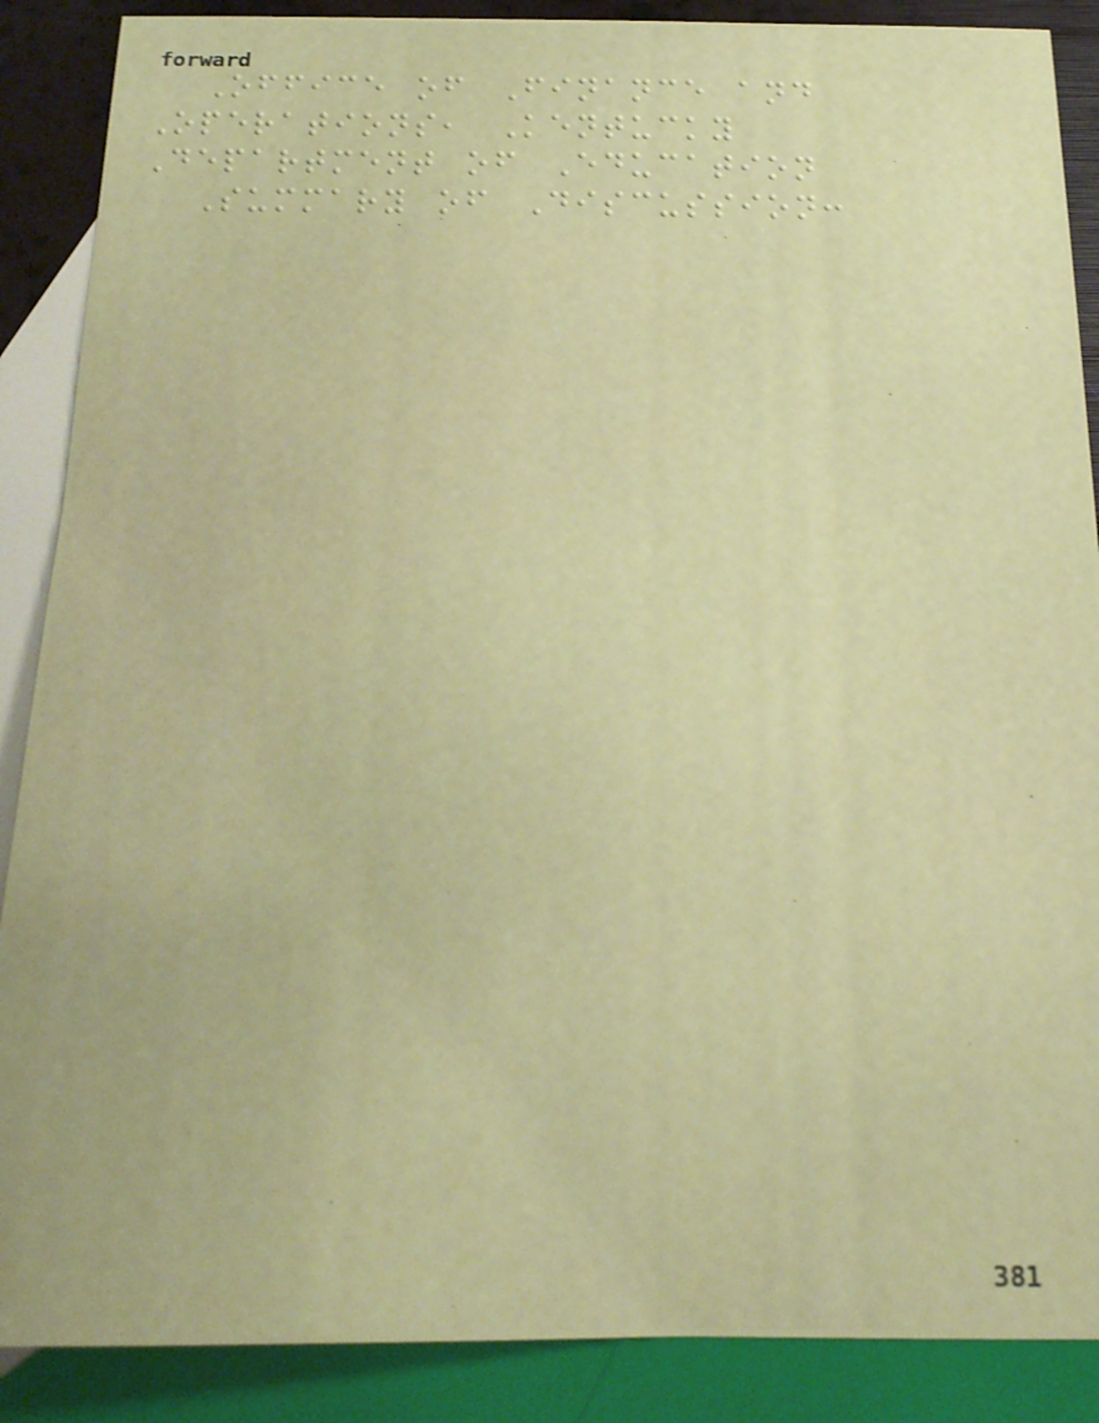Office of Finance and
Operations, Kentucky
Department of Education
Summary of Discussion:
